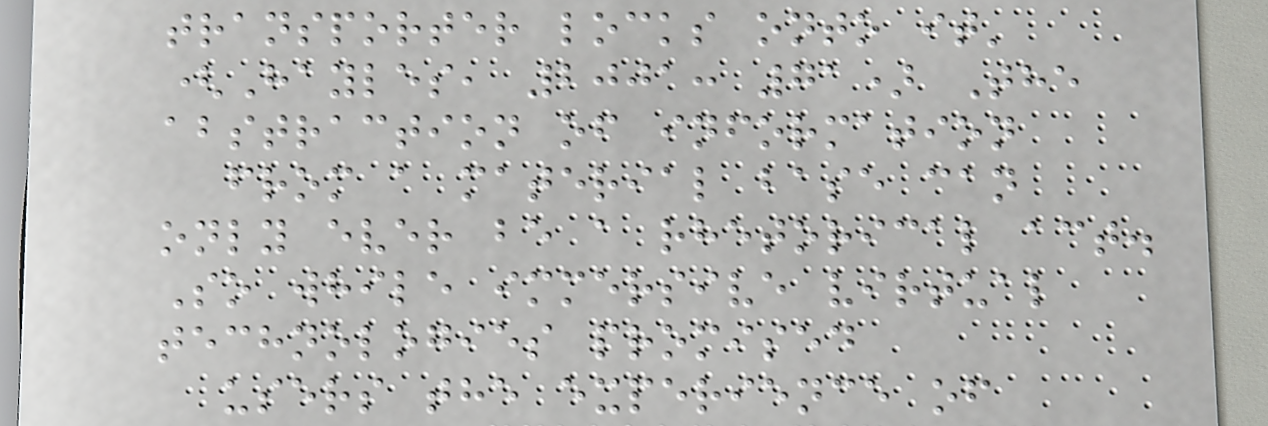transporter locks onto it'
(Hayles, 2001: 71) The
abstraction of information
from a material base can
only ever be a rhetorical act.
So while immersive virtual
technologies promised
users the experience of
